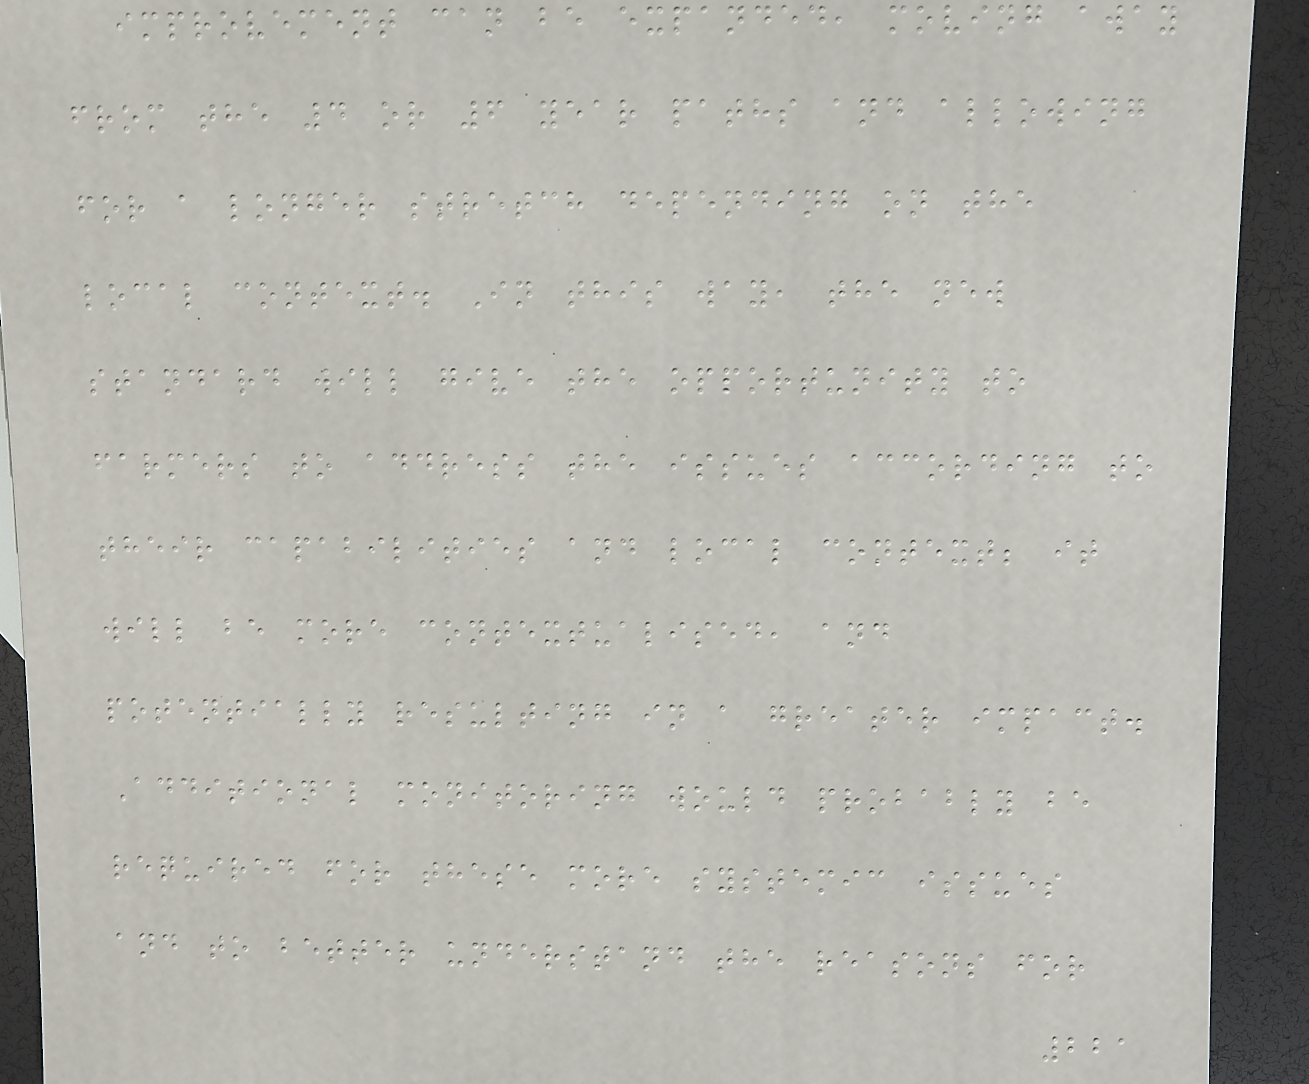improvement can be expanded, moving away
from the 4 or 6 year paths and allowing
for a longer stretch depending on the
local context. In this way, the new
standard will give the opportunity to
farmers to address the issues according to
their capabilities and local context; it
will be more contextualised, and
potentially resulting in a greater impact.
Additional monitoring would probably be
required for these more systemic issues
and to better understand the reasons for
221
